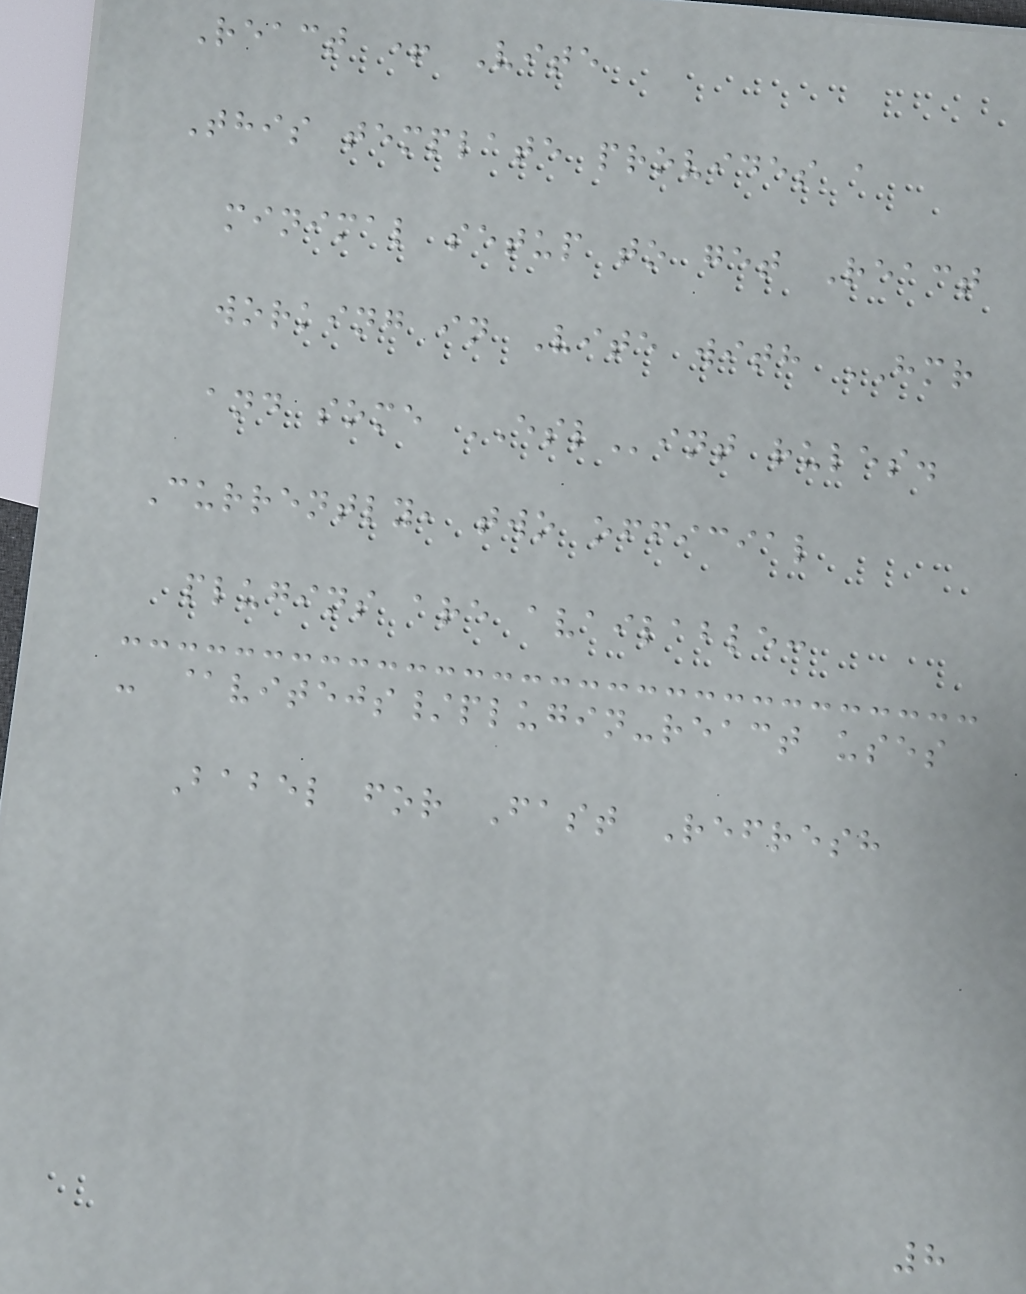React + Vite
This template provides a
minimal setup to get React
working in Vite with HMR
and some ESLint rules.
Currently, two official
plugins are available:
- @vitejs/plugin-react uses
Babel for Fast Refresh
8
